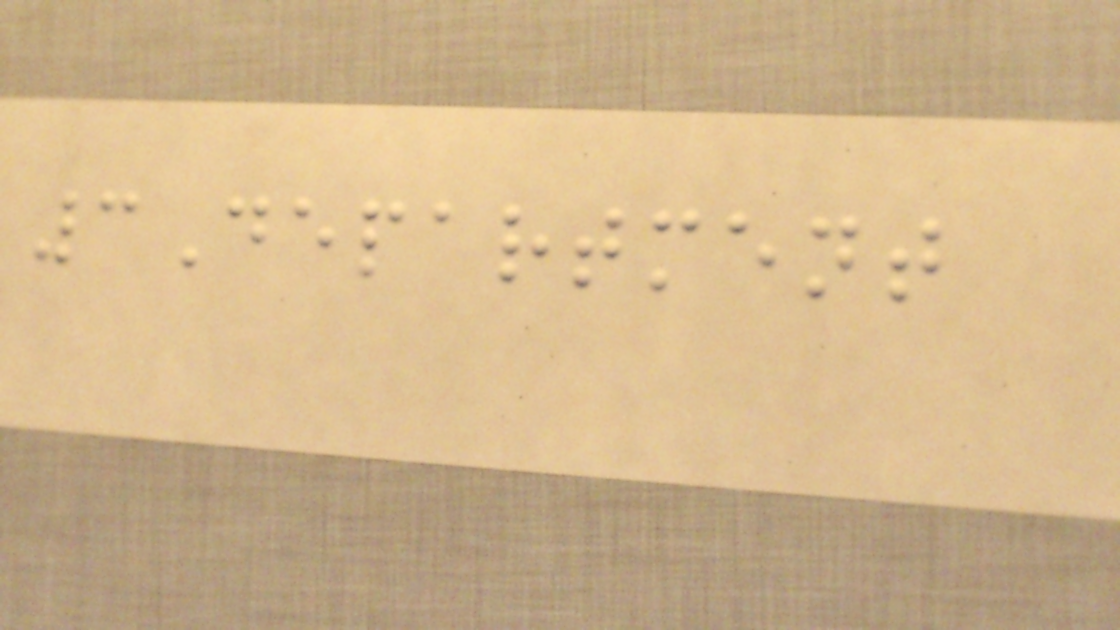3Department
